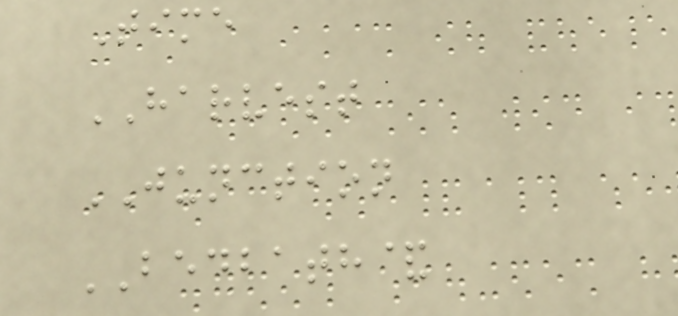Time
HARVEST
JUNCTION
BEDBATH&
